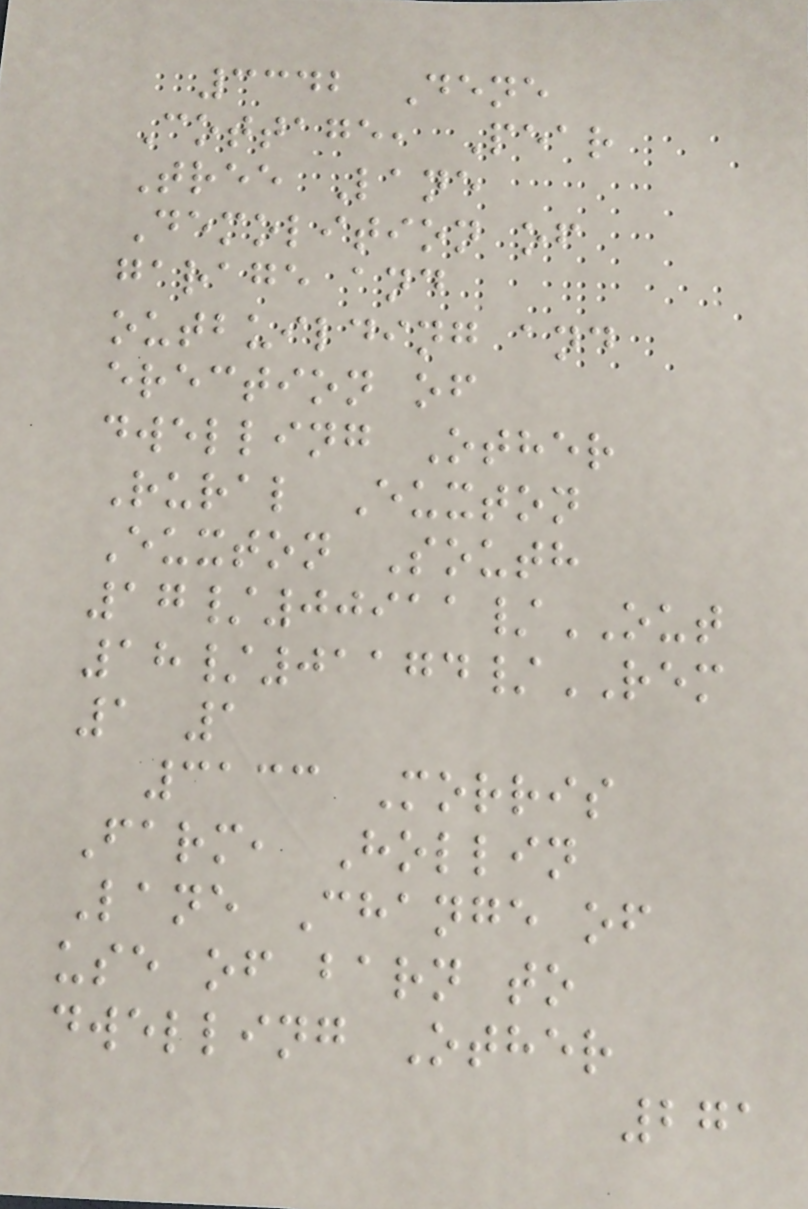3342 Dene
Cottage, Pear
Tree Lane
Demolition of
garage and
outbuilding and
erection of
dwelling Other
Rural Euxton
Euxton South
17/00911/OUT
18/01174/REM
1 1
3133 Morris
Farm, Hollin
Lane Change of
use of barn to
dwelling Other
271
